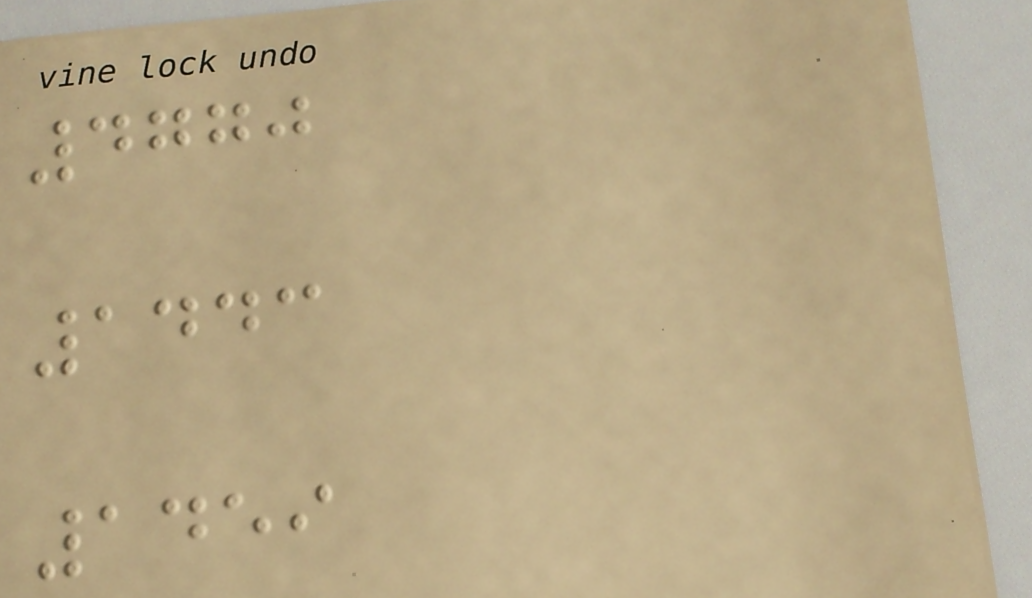4770
1443
1459
